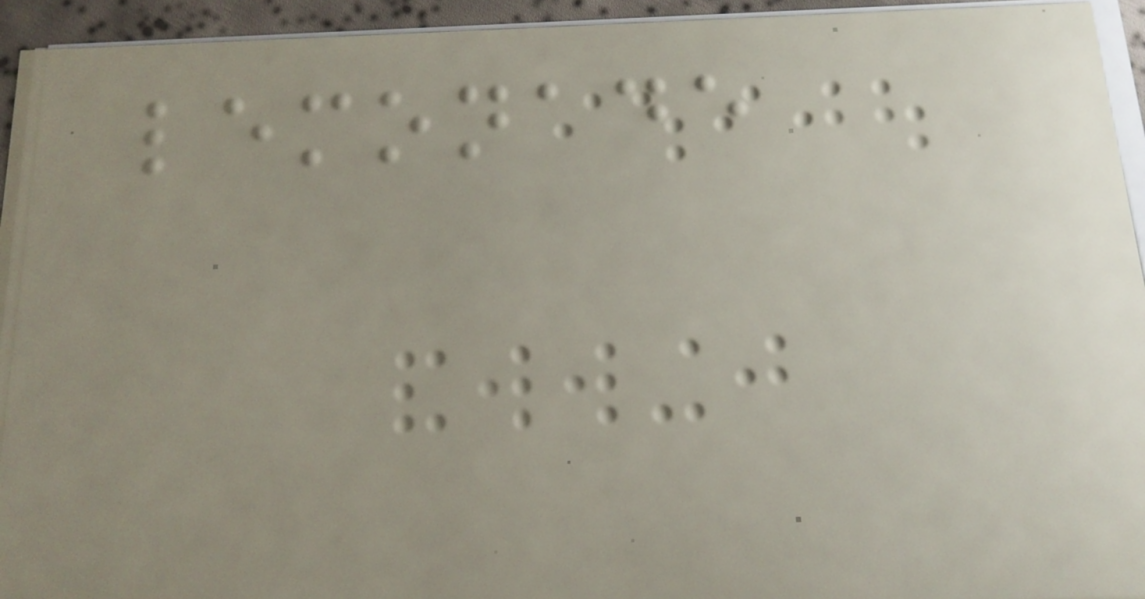lemonade
